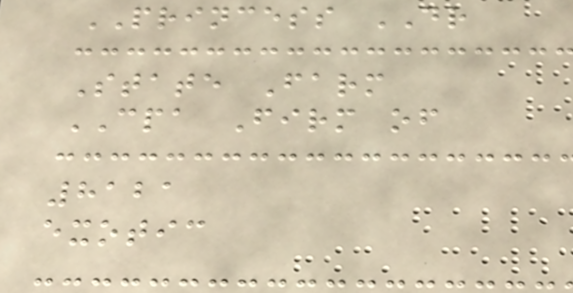PRINCESS DR
State Farm
CPA Firm of
8121
exotic
